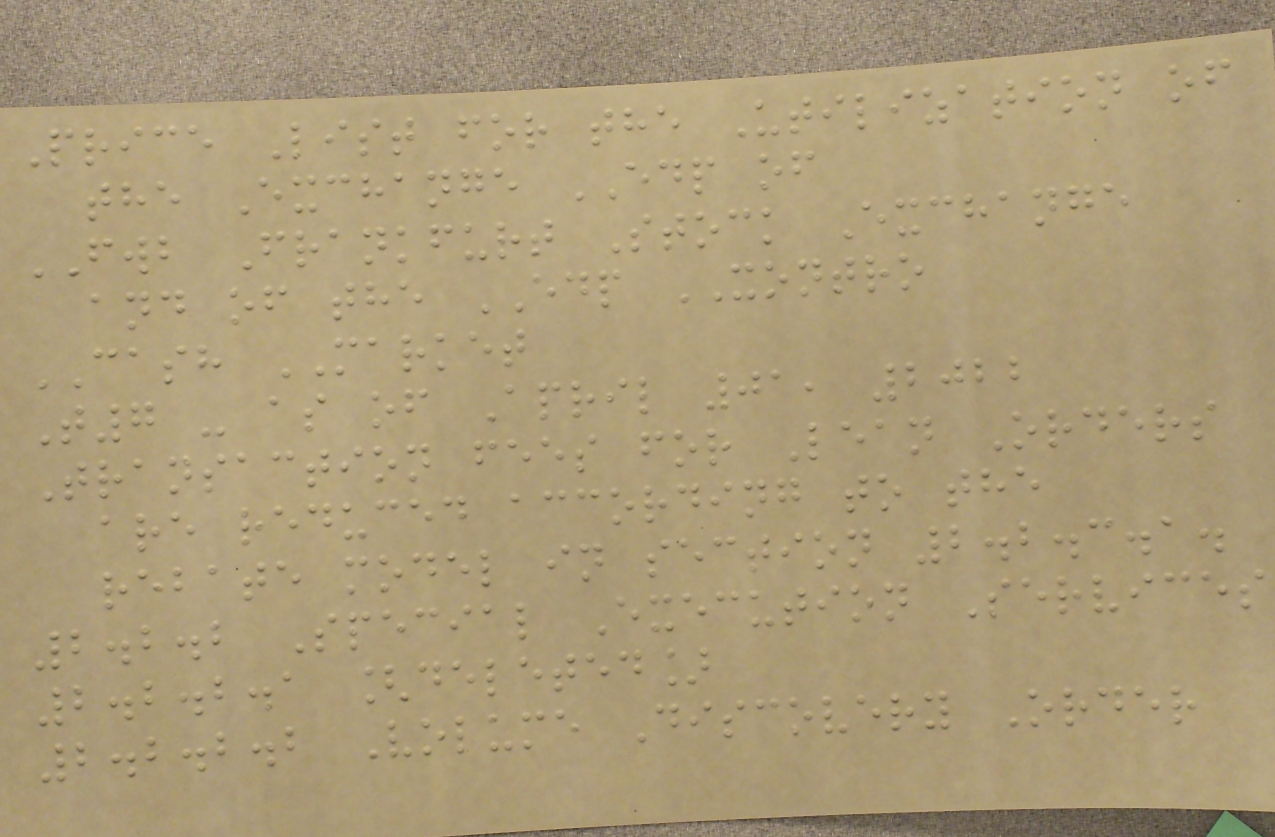Price List for the Utilization of
the Exchange EDP of
FWB Frankfurt Stock Exchange
and of the EDP XONTRO
CASH MARKET
T7 - as of April 01, 2022
Transaction fees for Lean Orders
are reduced according to the
rebate model in section 2.2.3.1.
2.2.2 Special Execution Services
2.2.2.1 [deleted]
2.2.2.2 Volume Discovery Order
